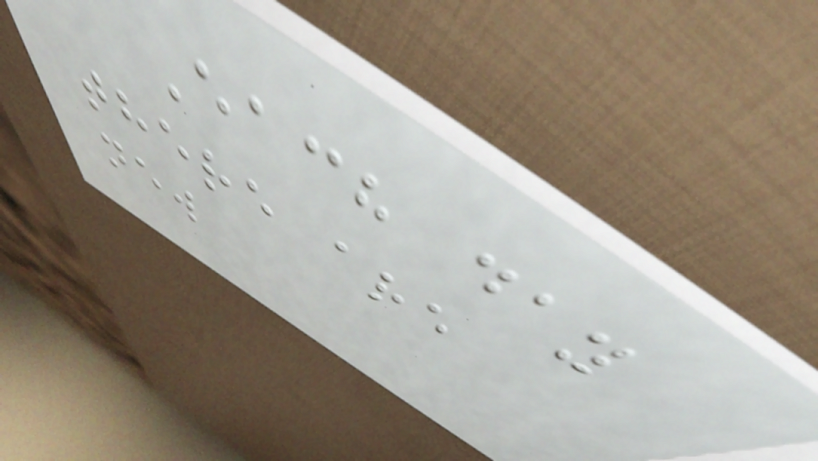Each day
there are
new
